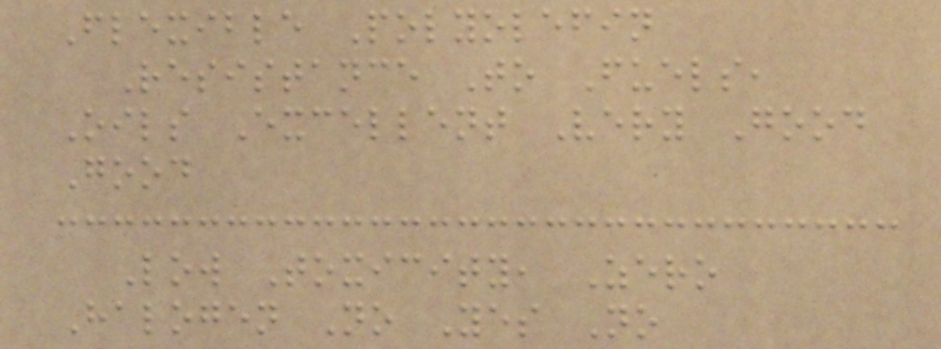Flexible Polyolefin
Resistance To Fuels,
Oils Excellent Very Good
Good
Low Toxicity, Zero
Halogen No Yes No
